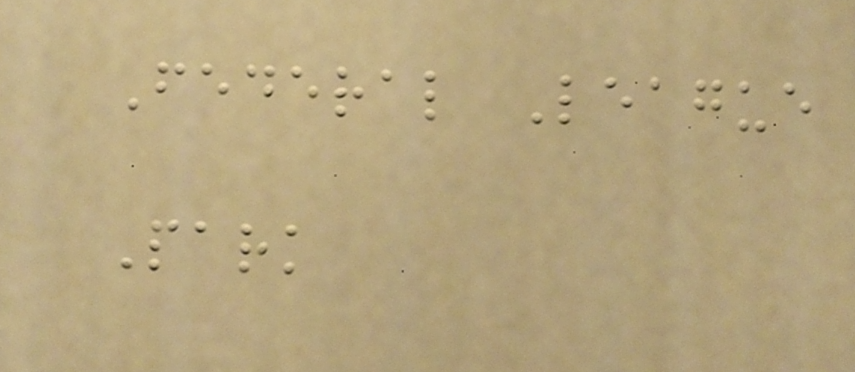Federal League
Park
